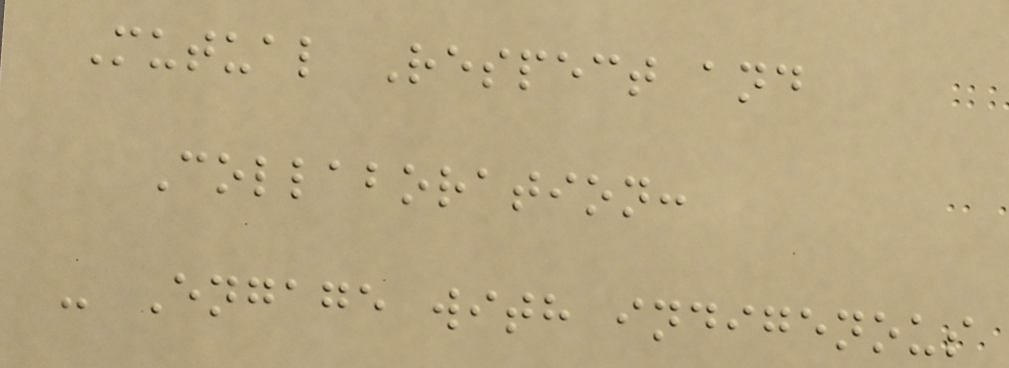Mutual Respect and
Collaboration:
- Engage with indigenous
